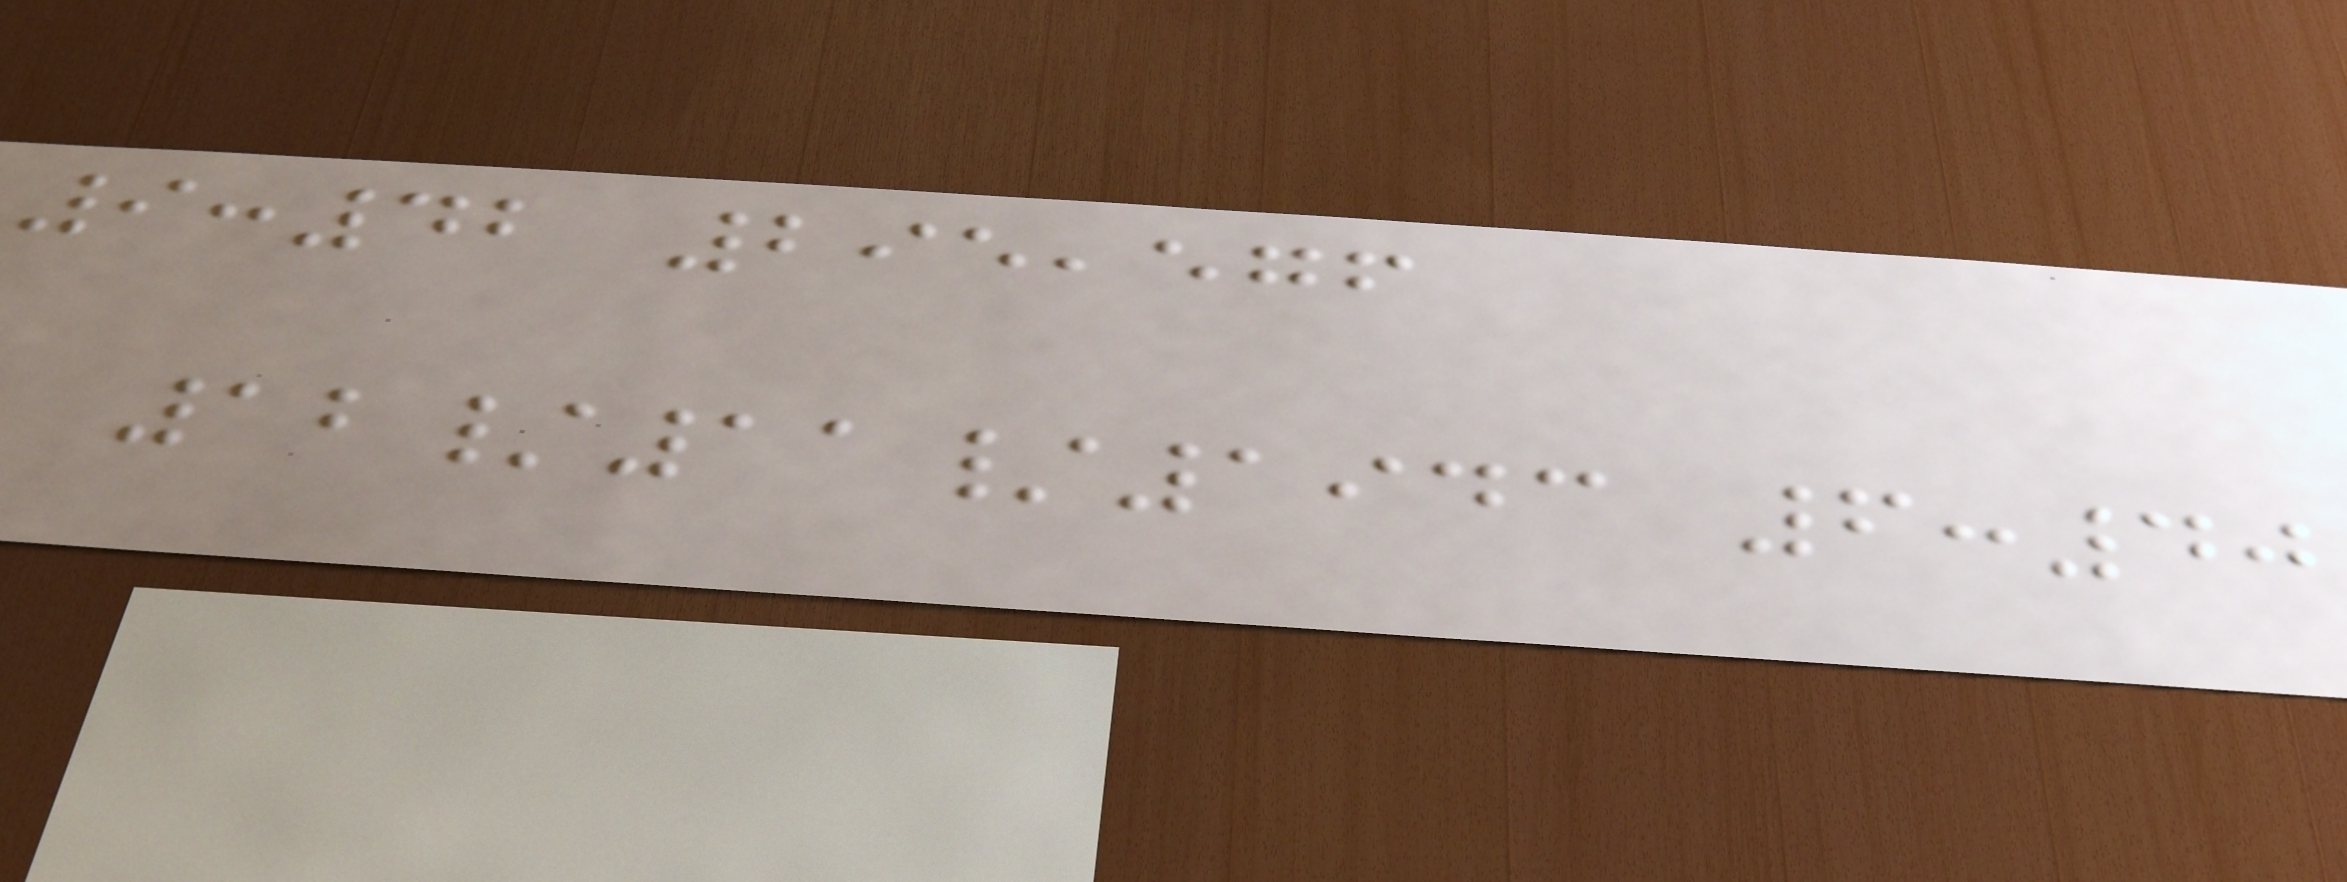9:42 295,576
12/11/1943 6:40
